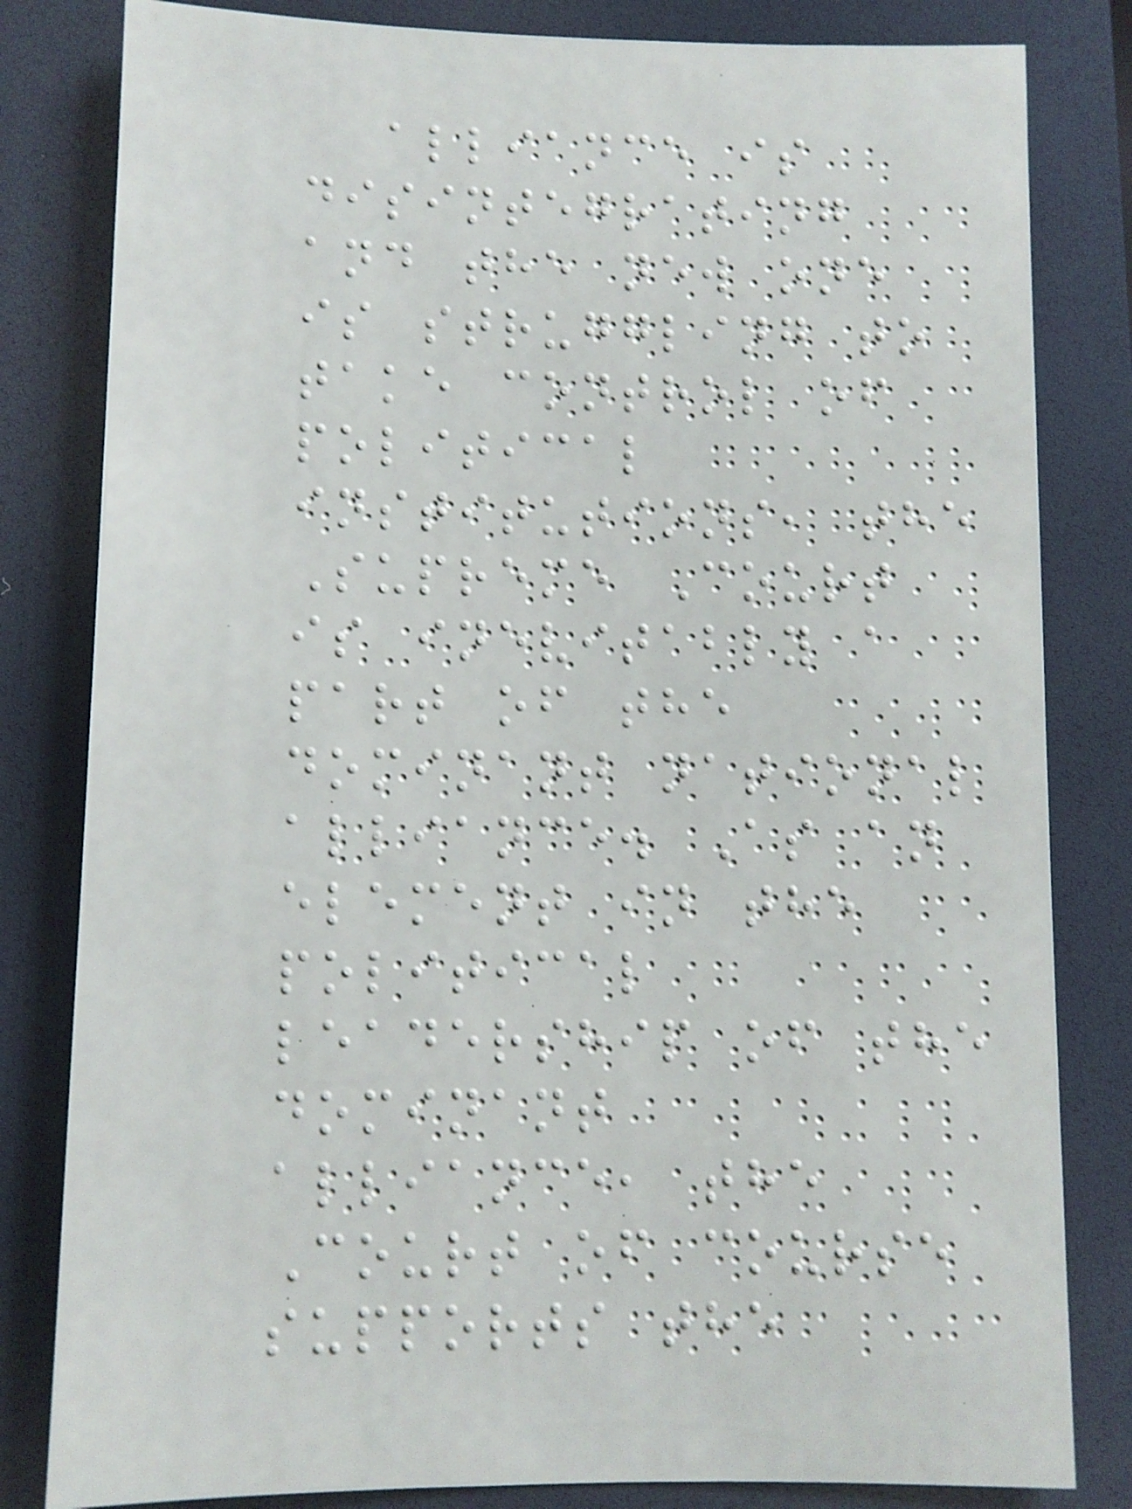alliance is
disintegrating
and the new one
is struggling to
take control of
political
institutions, the
Supreme Court
is inevitably a
part of the
dominant national
alliance. As an
element in the
political
leadership of the
dominant
alliance, the
Court of course
supports the
